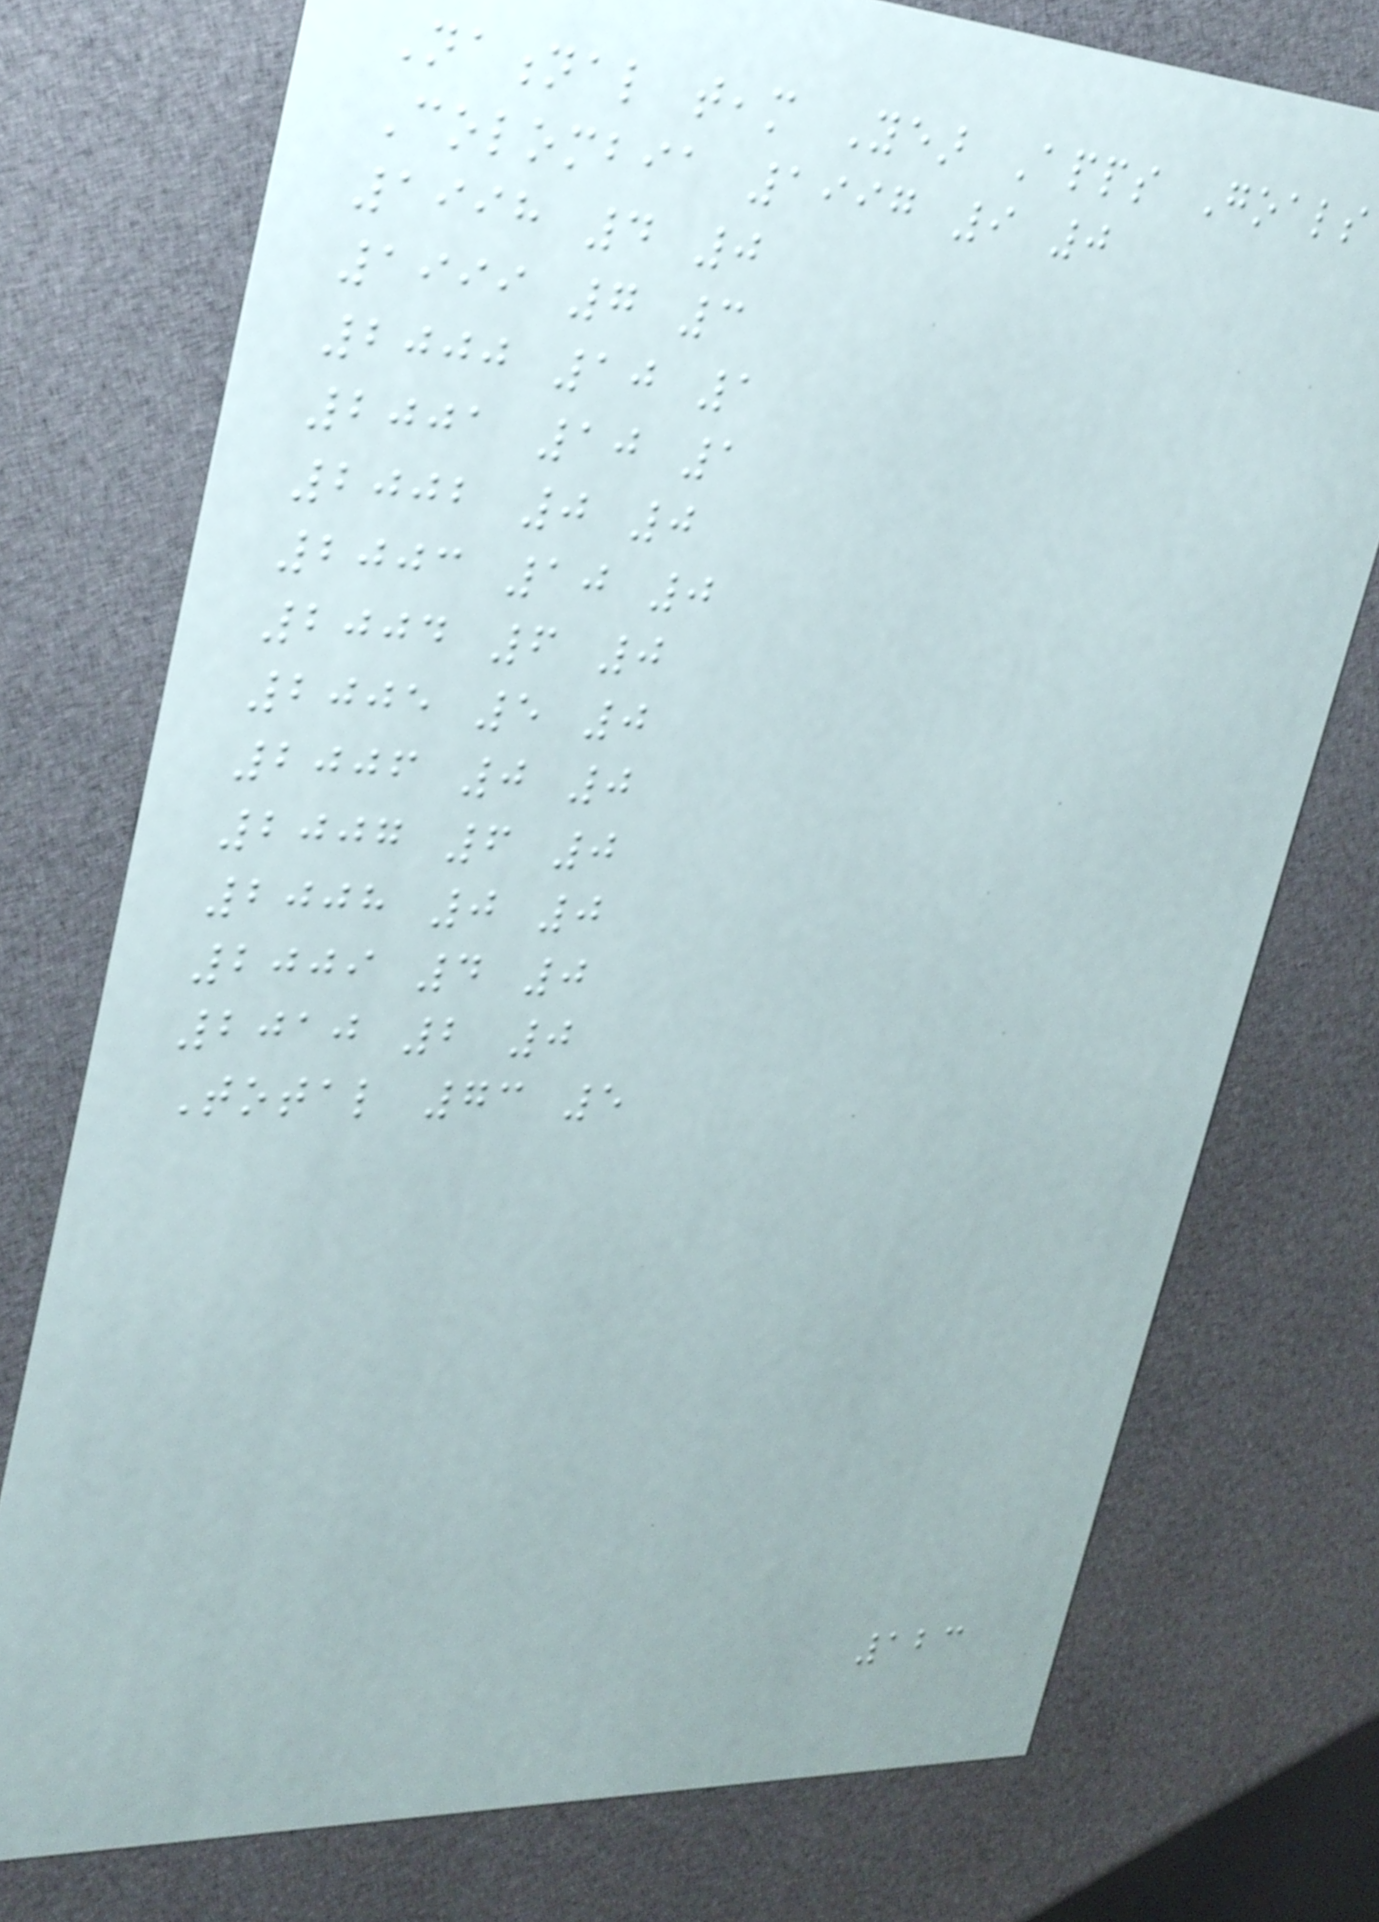National team Year Apps Goals
Colombia 1997 9 0
1998 4 0
1999 7 3
2000 10 1
2001 10 1
2002 0 0
2003 10 0
2004 6 0
2005 5 0
2006 0 0
2007 6 0
2008 0 0
2009 4 0
2010 2 0
Total 73 5
123
